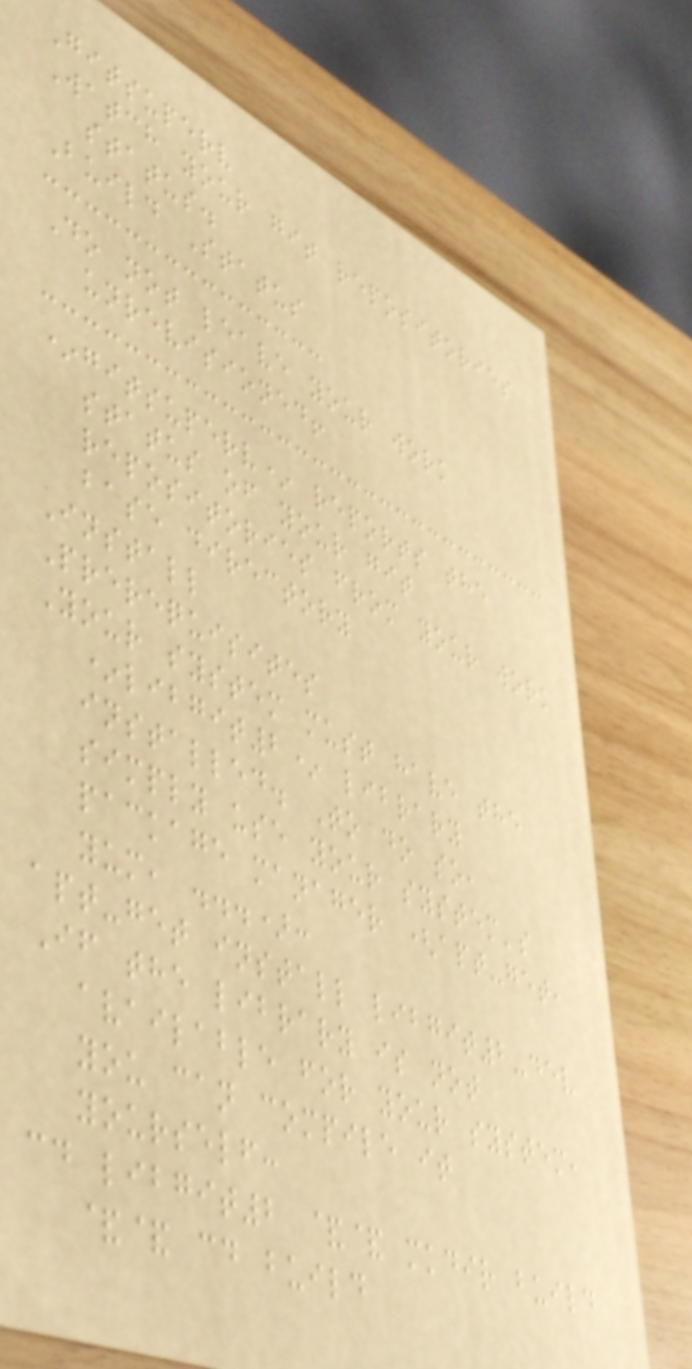Gitsuperv
Watch your git repositories
status.
Build Status
Do not leave your work
unrevisioned!
*gitsuperv* reports the
status of your git
repositories from your work
base directory
Install
Prerequisites
Your system must have the
*libgit2* library
installed. To do so,
simply use your system's
package manager (apt-get,
yum, ...):
apt-get install libgit2-dev
If the library is not
available for your system,
you can compile it
yourself:
cd libgit2 && mkdir build
&& cd build
